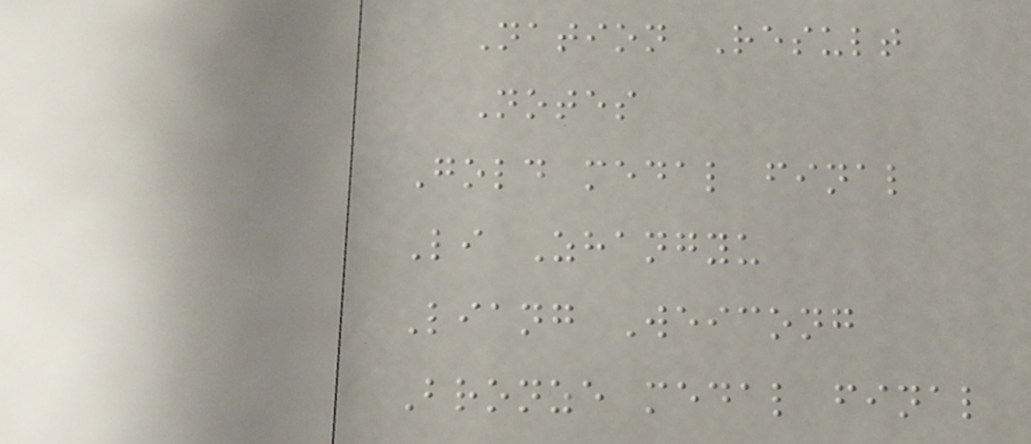Nation Result
Notes
Gold medal final
Li Zhangyu
Liang Weicong
Bronze medal final
